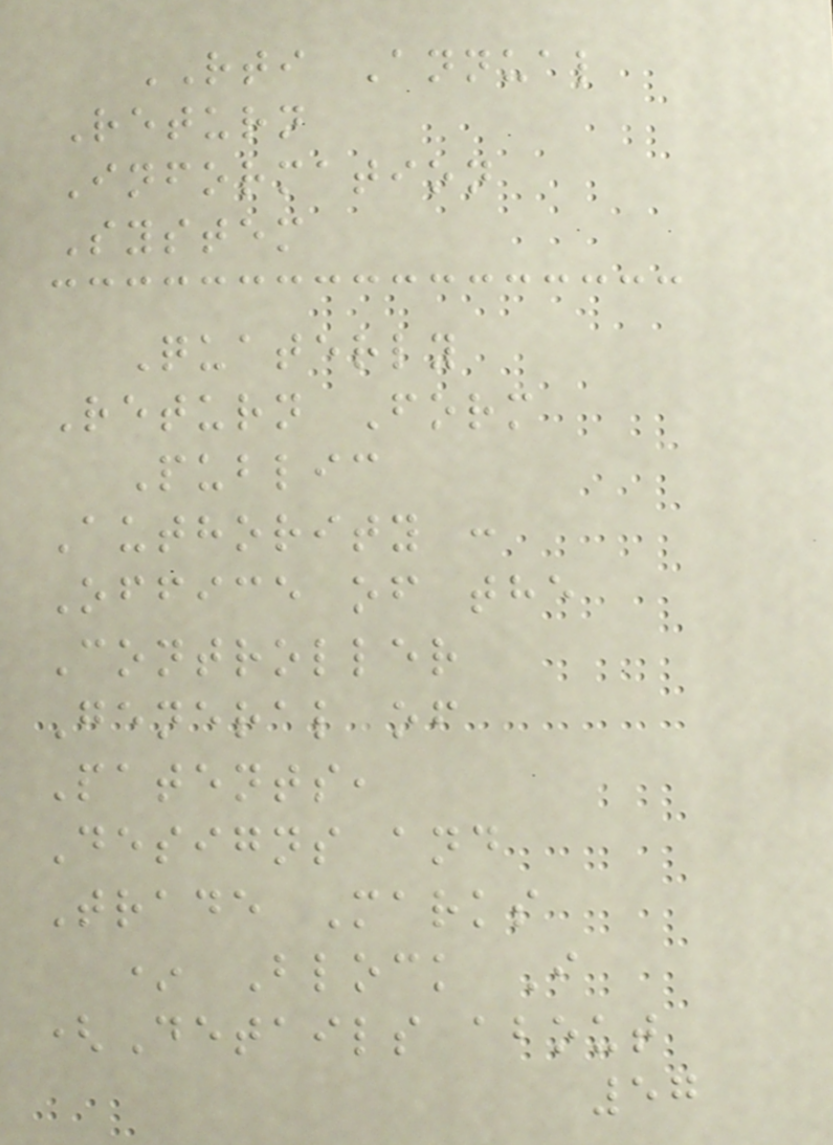RTI Annual
Return
Information
System
Quaterly
Return Form
Public
Authority :
Office of the
Controller
General of
Patents,
Designs and
Trade Marks
* Block I
(Details about
57
